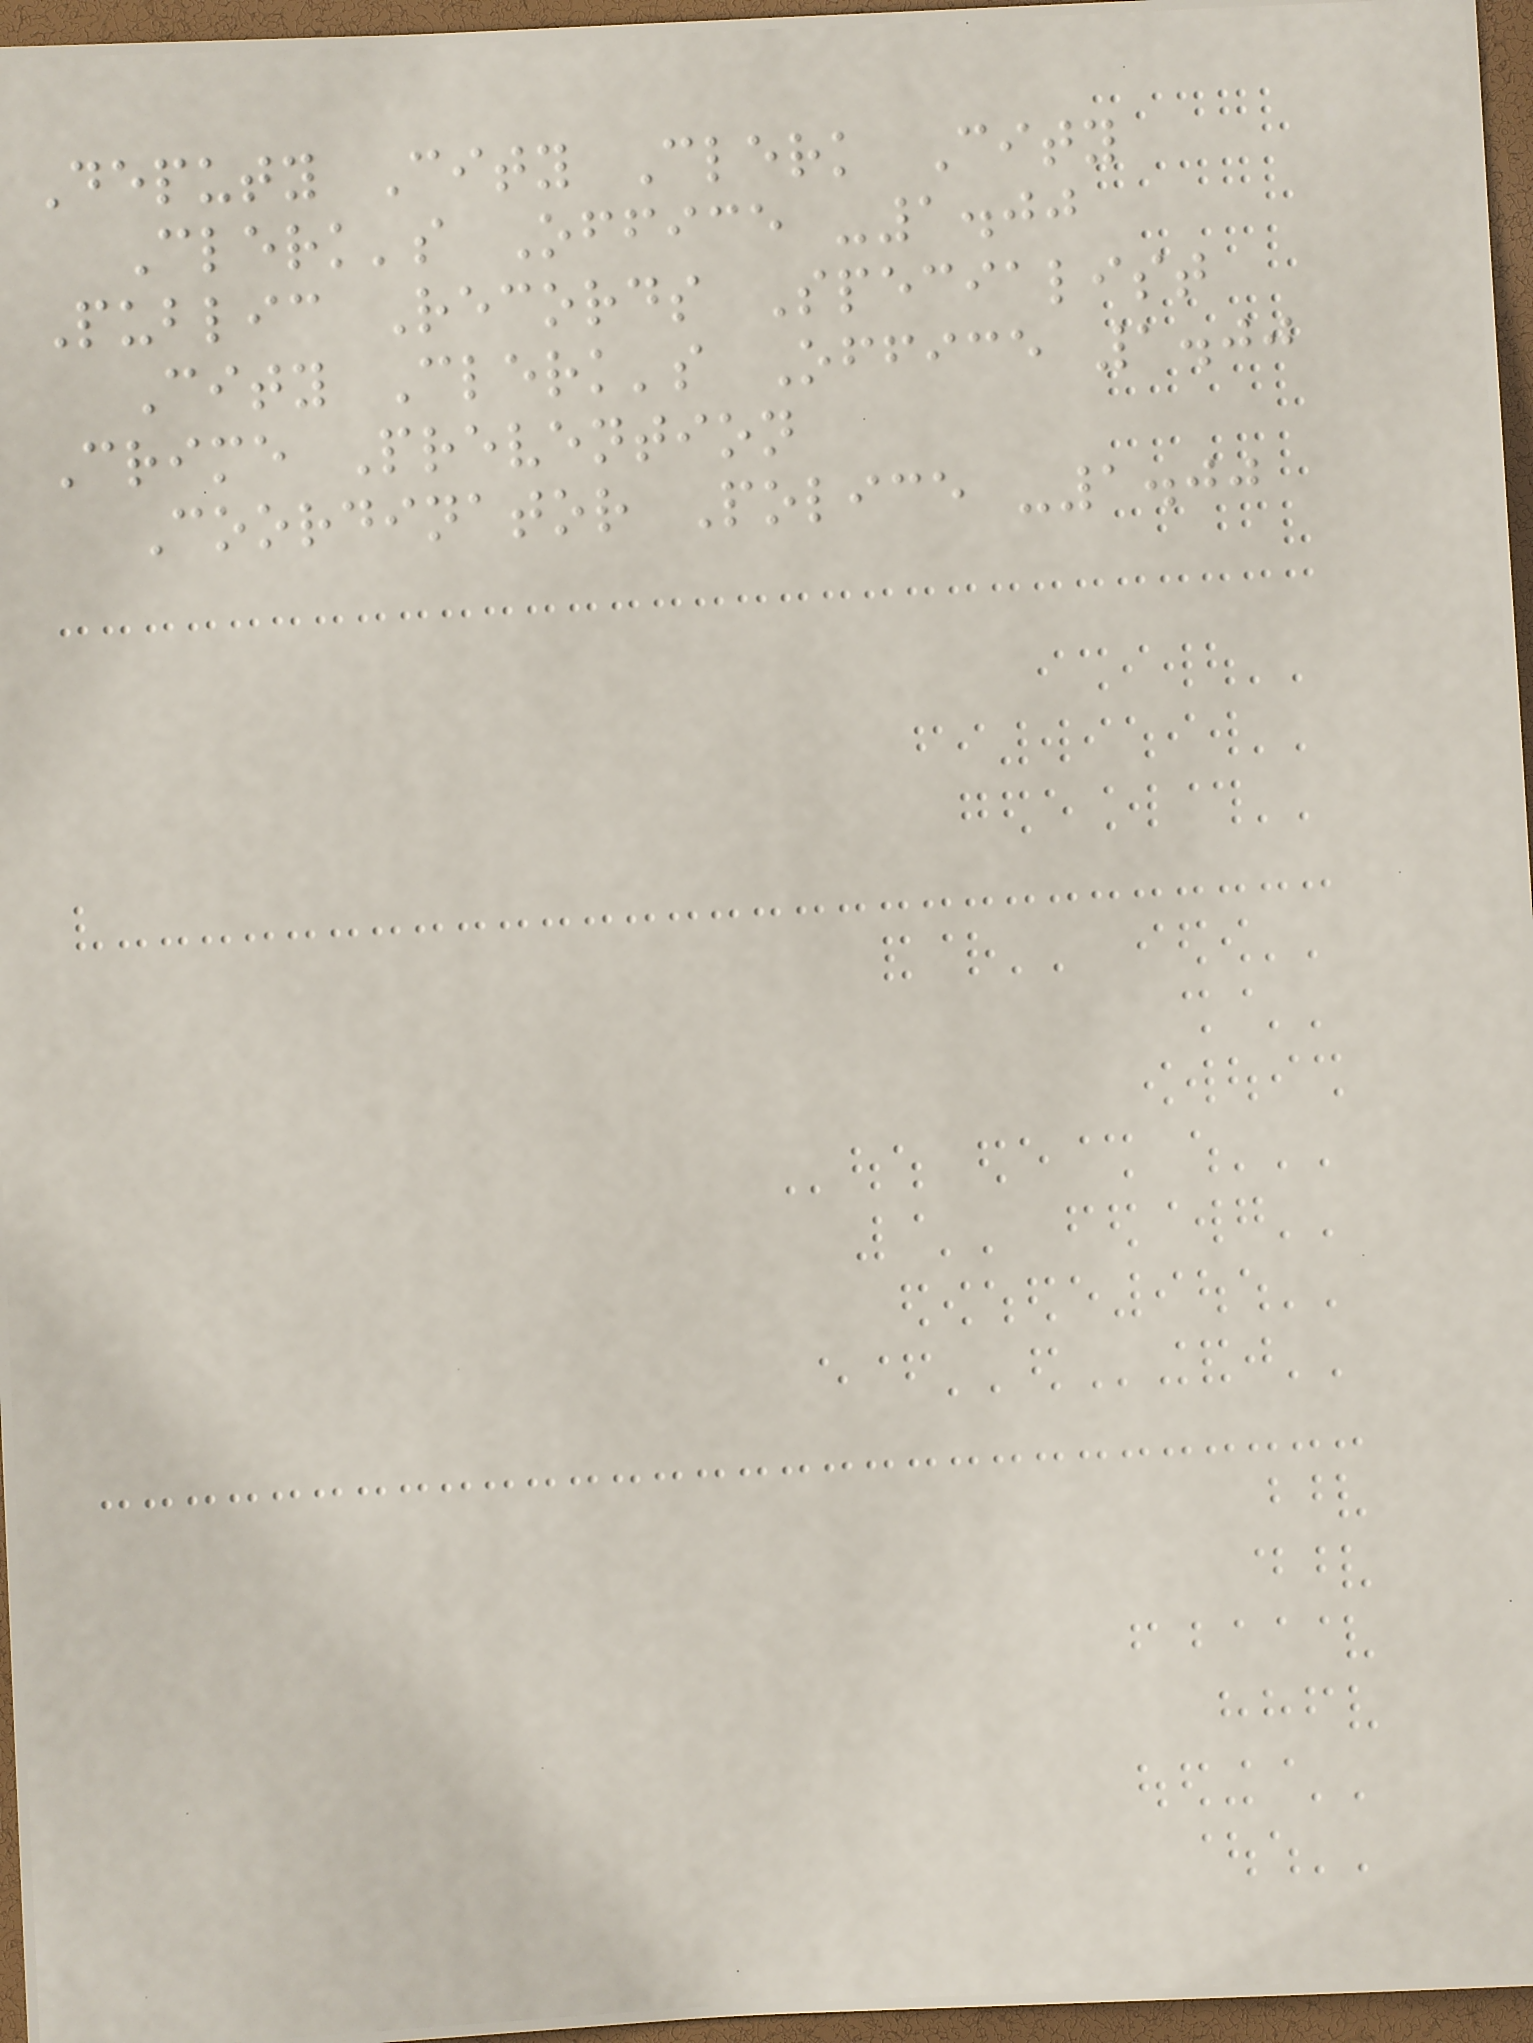Deputy City Clerk City
Clerk's Office -1.00
Public Records Specialist
City Clerk's Office 1.00
Crime Prevention
Coordinator Police -1.00
